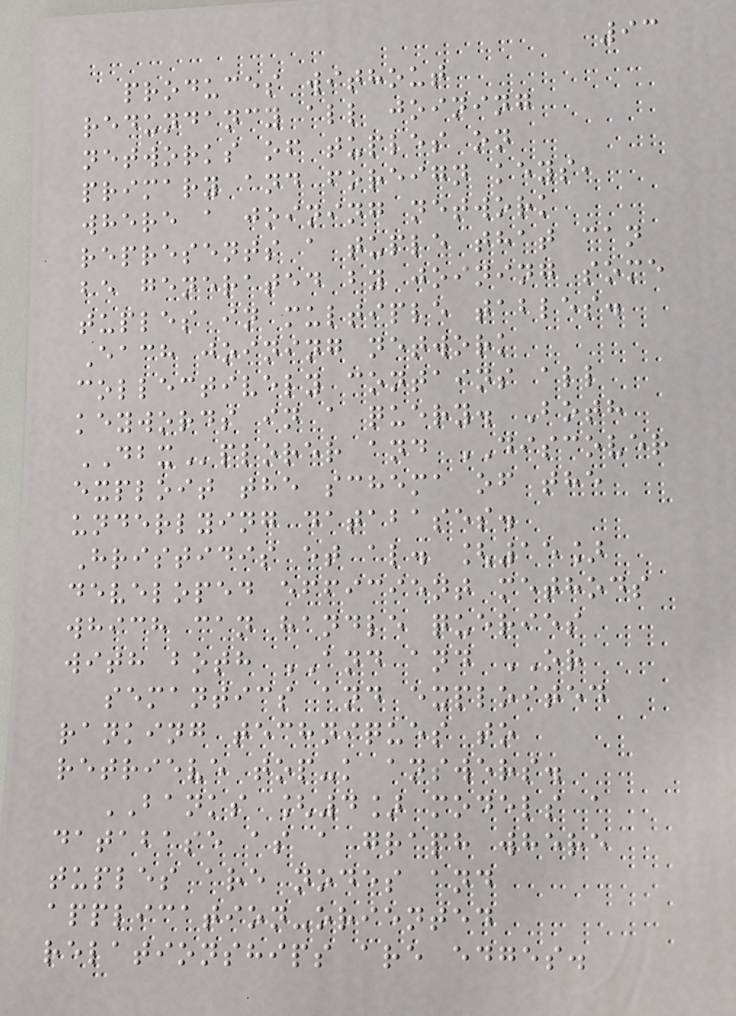93
produces without
redundancy all joining
networks of tuples on
primary and foreign keys,
where a joining network
represents a tuple that can
be generated by joining some
tuples in multiple tables.
Each joining network
collectively contains all
keywords in a query. Both
DBXplorer and DISCOVER
exploit the schema of the
underlying databases.
Hristidis et al. [15]
developed efficient methods
which can handle queries
with both AND and OR
semantics and exploited
ranking techniques to
retrieve top-k answers.
BANKS [4] models a
database as a graph where
tuples are nodes and
application-oriented
relationships are edges.
